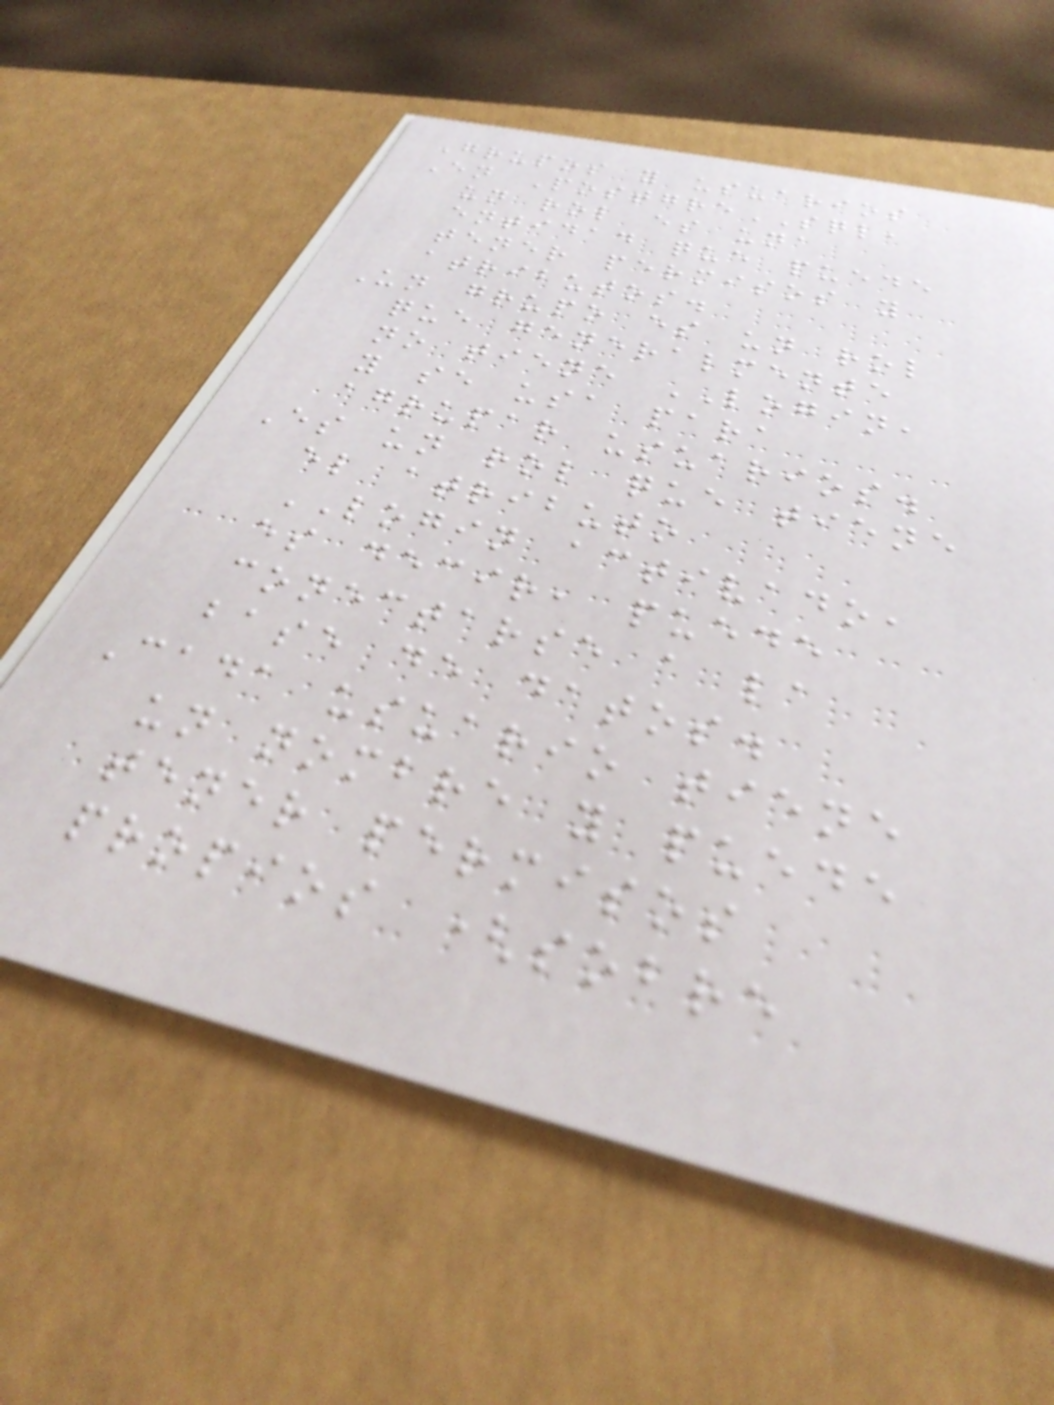Grupos y usuarios
En PostgreSQL,
un rol es una
entidad que puede
tener permisos y
atributos.
Un grupo es un rol
que generalmente
no tiene LOGIN,
y se usa para
agrupar usuarios.
Es un rol que tiene
el atributo
LOGIN activado,
es decir, puede
conectarse a la
base de datos.
Cada usuario tiene
un nombre y puede
tener permisos
propios (sobre
